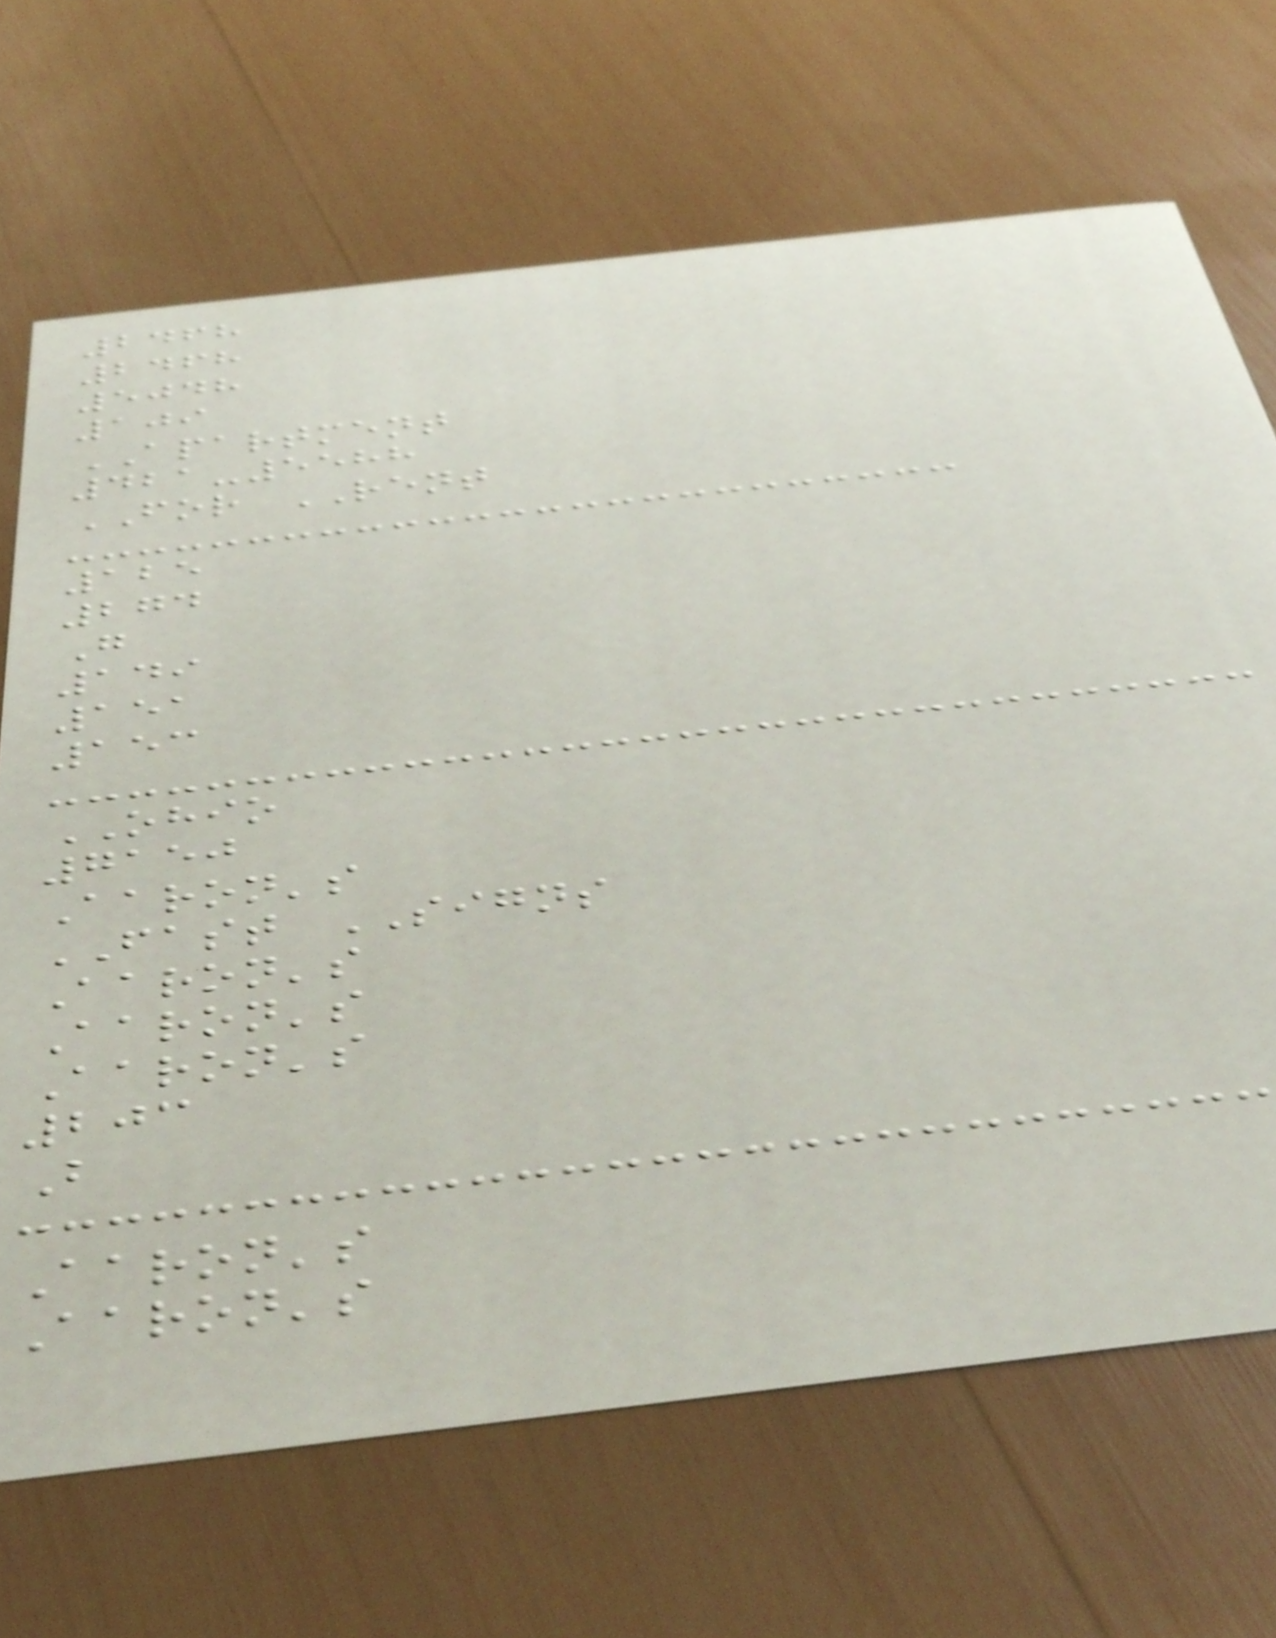2468
2468
5048
109
APARTMENT
421-5588
FOR RENT
125
274
G
149
151
153
OHIO
7150
Aaron's
FAST SIGNS
Aaron's
Aaron's
Aaron's
203
B
Aaron's
Aaron's
